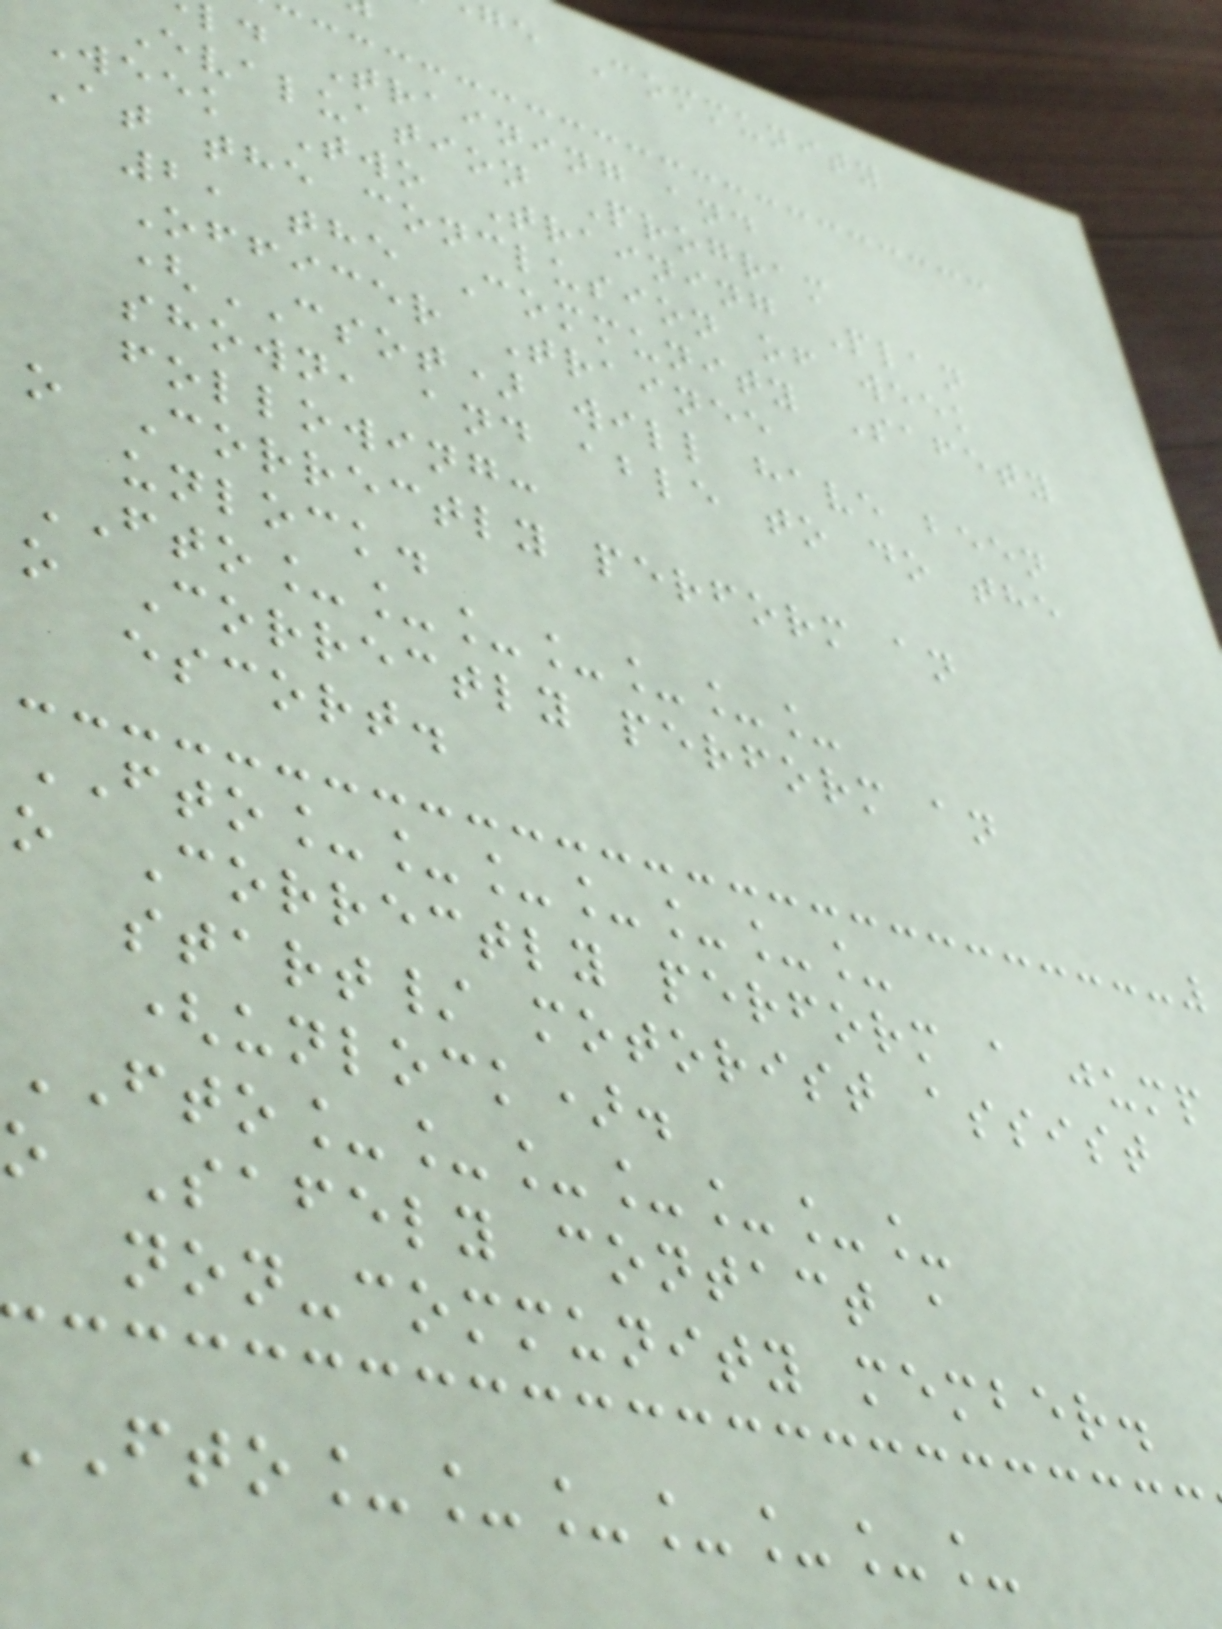ge Community
ld Training and
Evaluation Program
Week Two Training Plan
At the conclusion of week
2, the Community Safety
Officer Trainee
(CSOT) will have been
shown, and able to do the
following:
o Correctly perform an
unlock.
FTO_______
o Correctly perform an
escort.
FTO_______
o Correctly perform a jump
start/ motorist assist
(unlock).
FTO_______
o Safely contact a
non-community member.
fto_______
